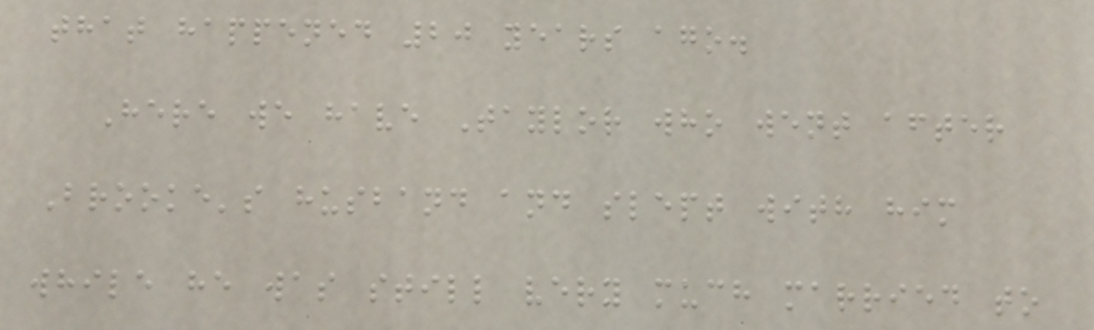that happened 20 years ago.
Here we have Taylor who went after
Brooke's husband and slept with him
while he was still very much married to
